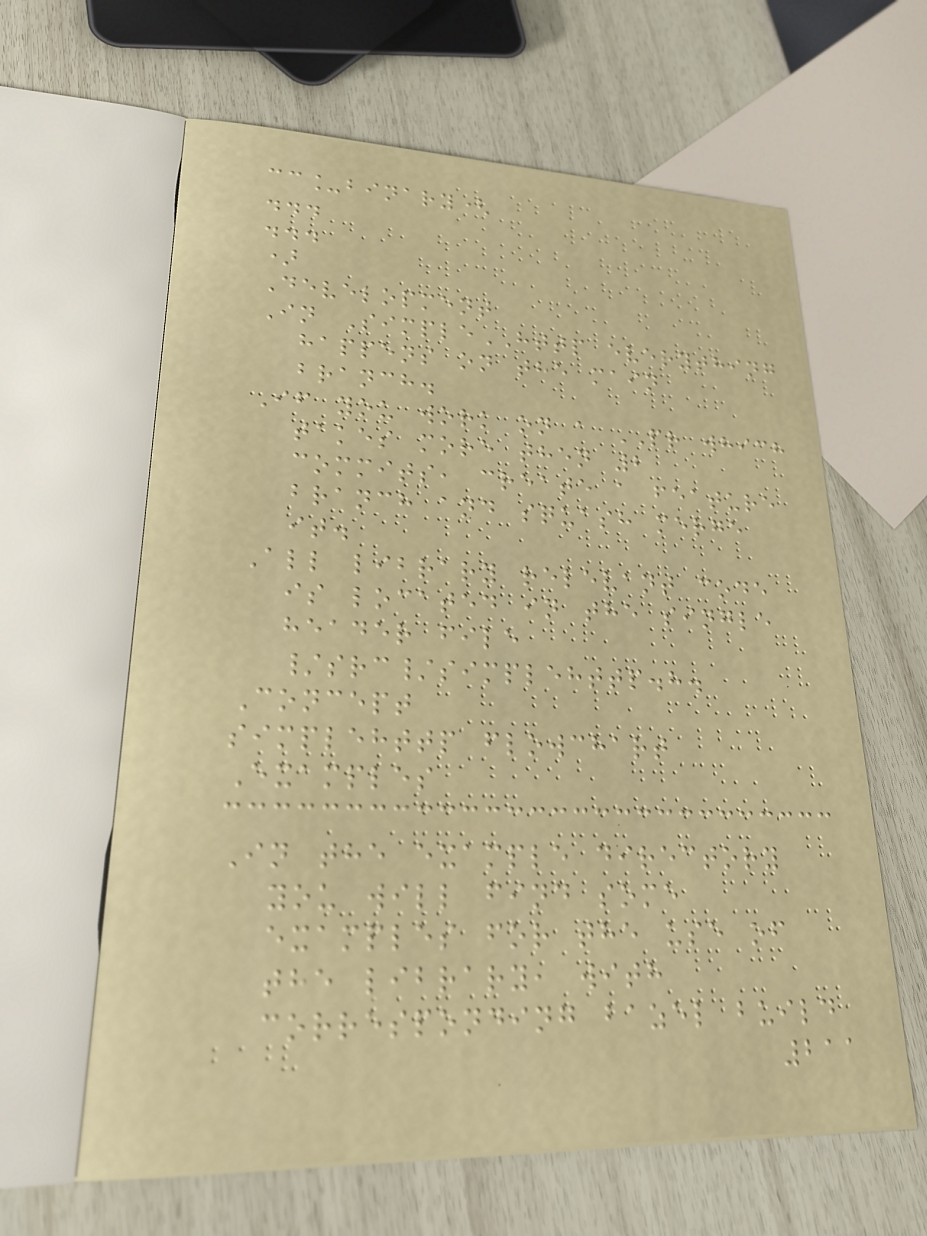cc_binary(
...
...
)
Development
In SimpleHTTP everything
happens on the main
branch.
If you work on a PR which
takes more then 2
commits, create a feature
branch and squash merge
it.
All library relevant code
is located in the single
header file
/src/simplehttp.h.
Concept
simplehttp flowchart
Examples
In the example directory
you will find some
examples for the use of
the library, with
corresponding bazel build
211
